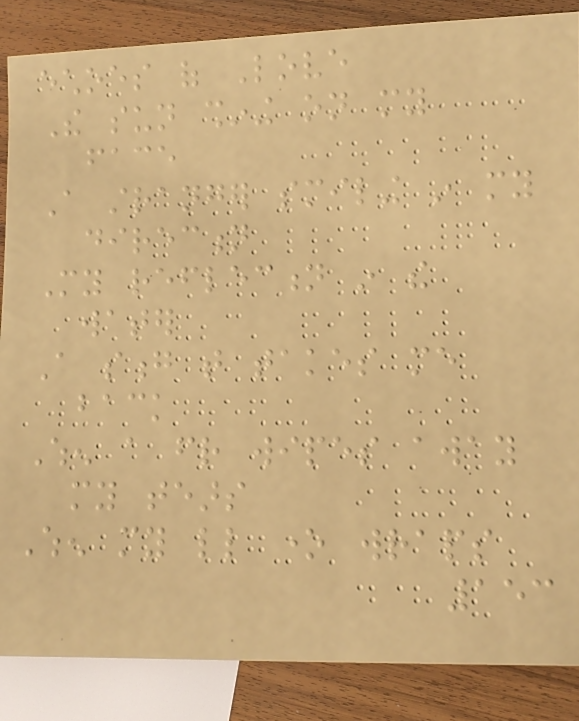echoes of Love
The sun shining on my
face
A stranger smiling in my
direction
My reflection in the
water
A song that takes me
back
When a friend wipes away
my tears
When my little one wraps
153
